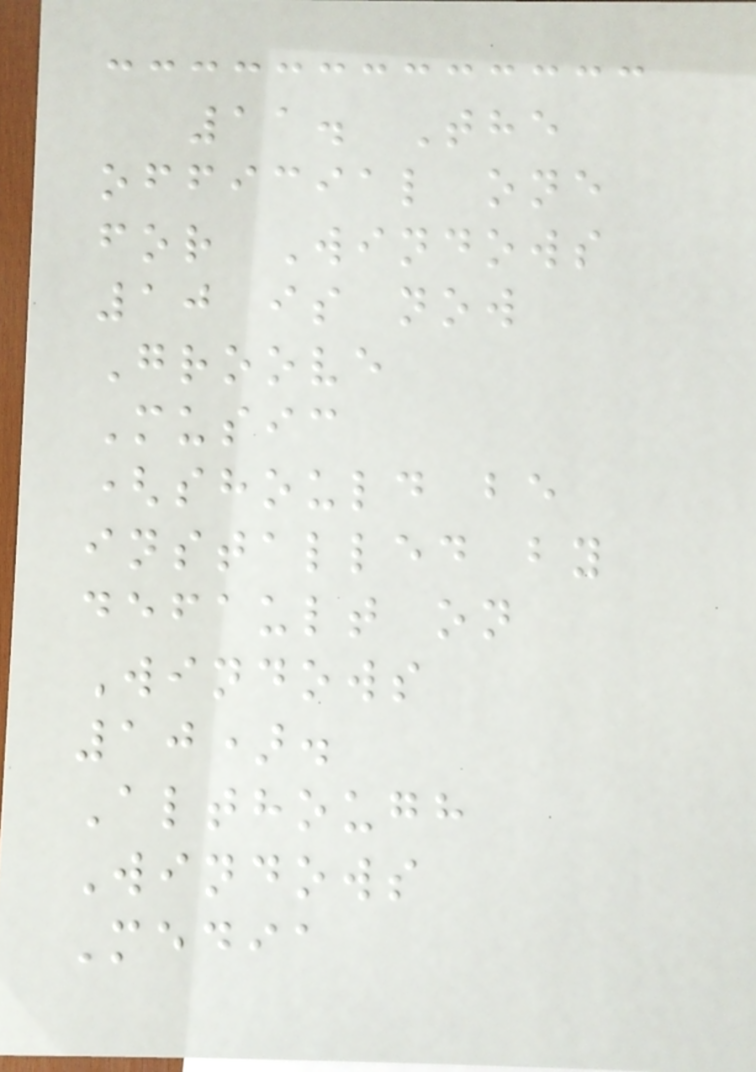11. The
official one
for Windows
10 is now
Groove
Music
(should be
installed by
default on
Windows
10).
Although
Windows
Media
